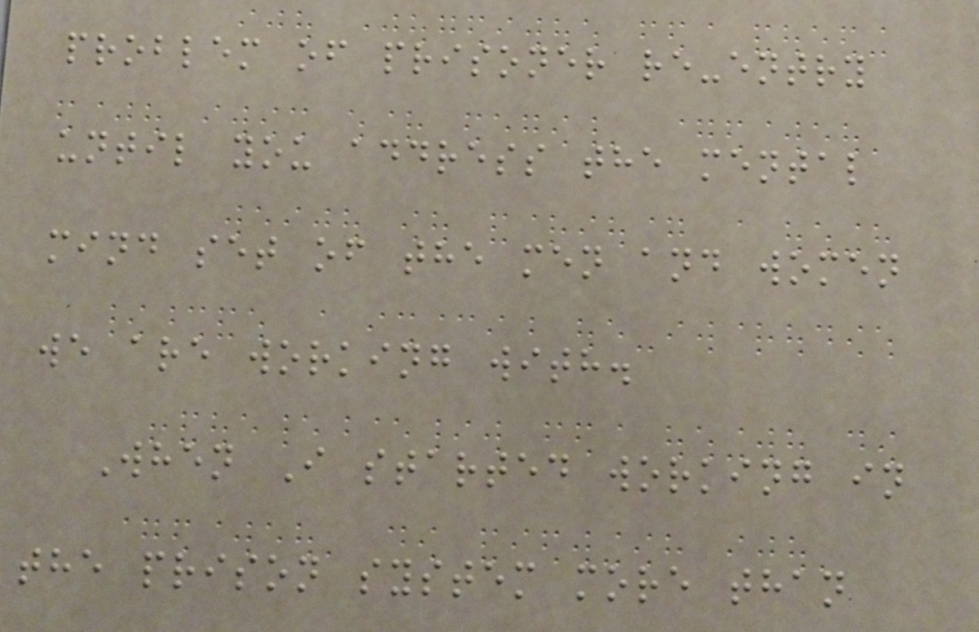problem of prisoner re-entry
until you address the mental
mind set of the men and women
we are working with.
When I started working in
the prison system more than
